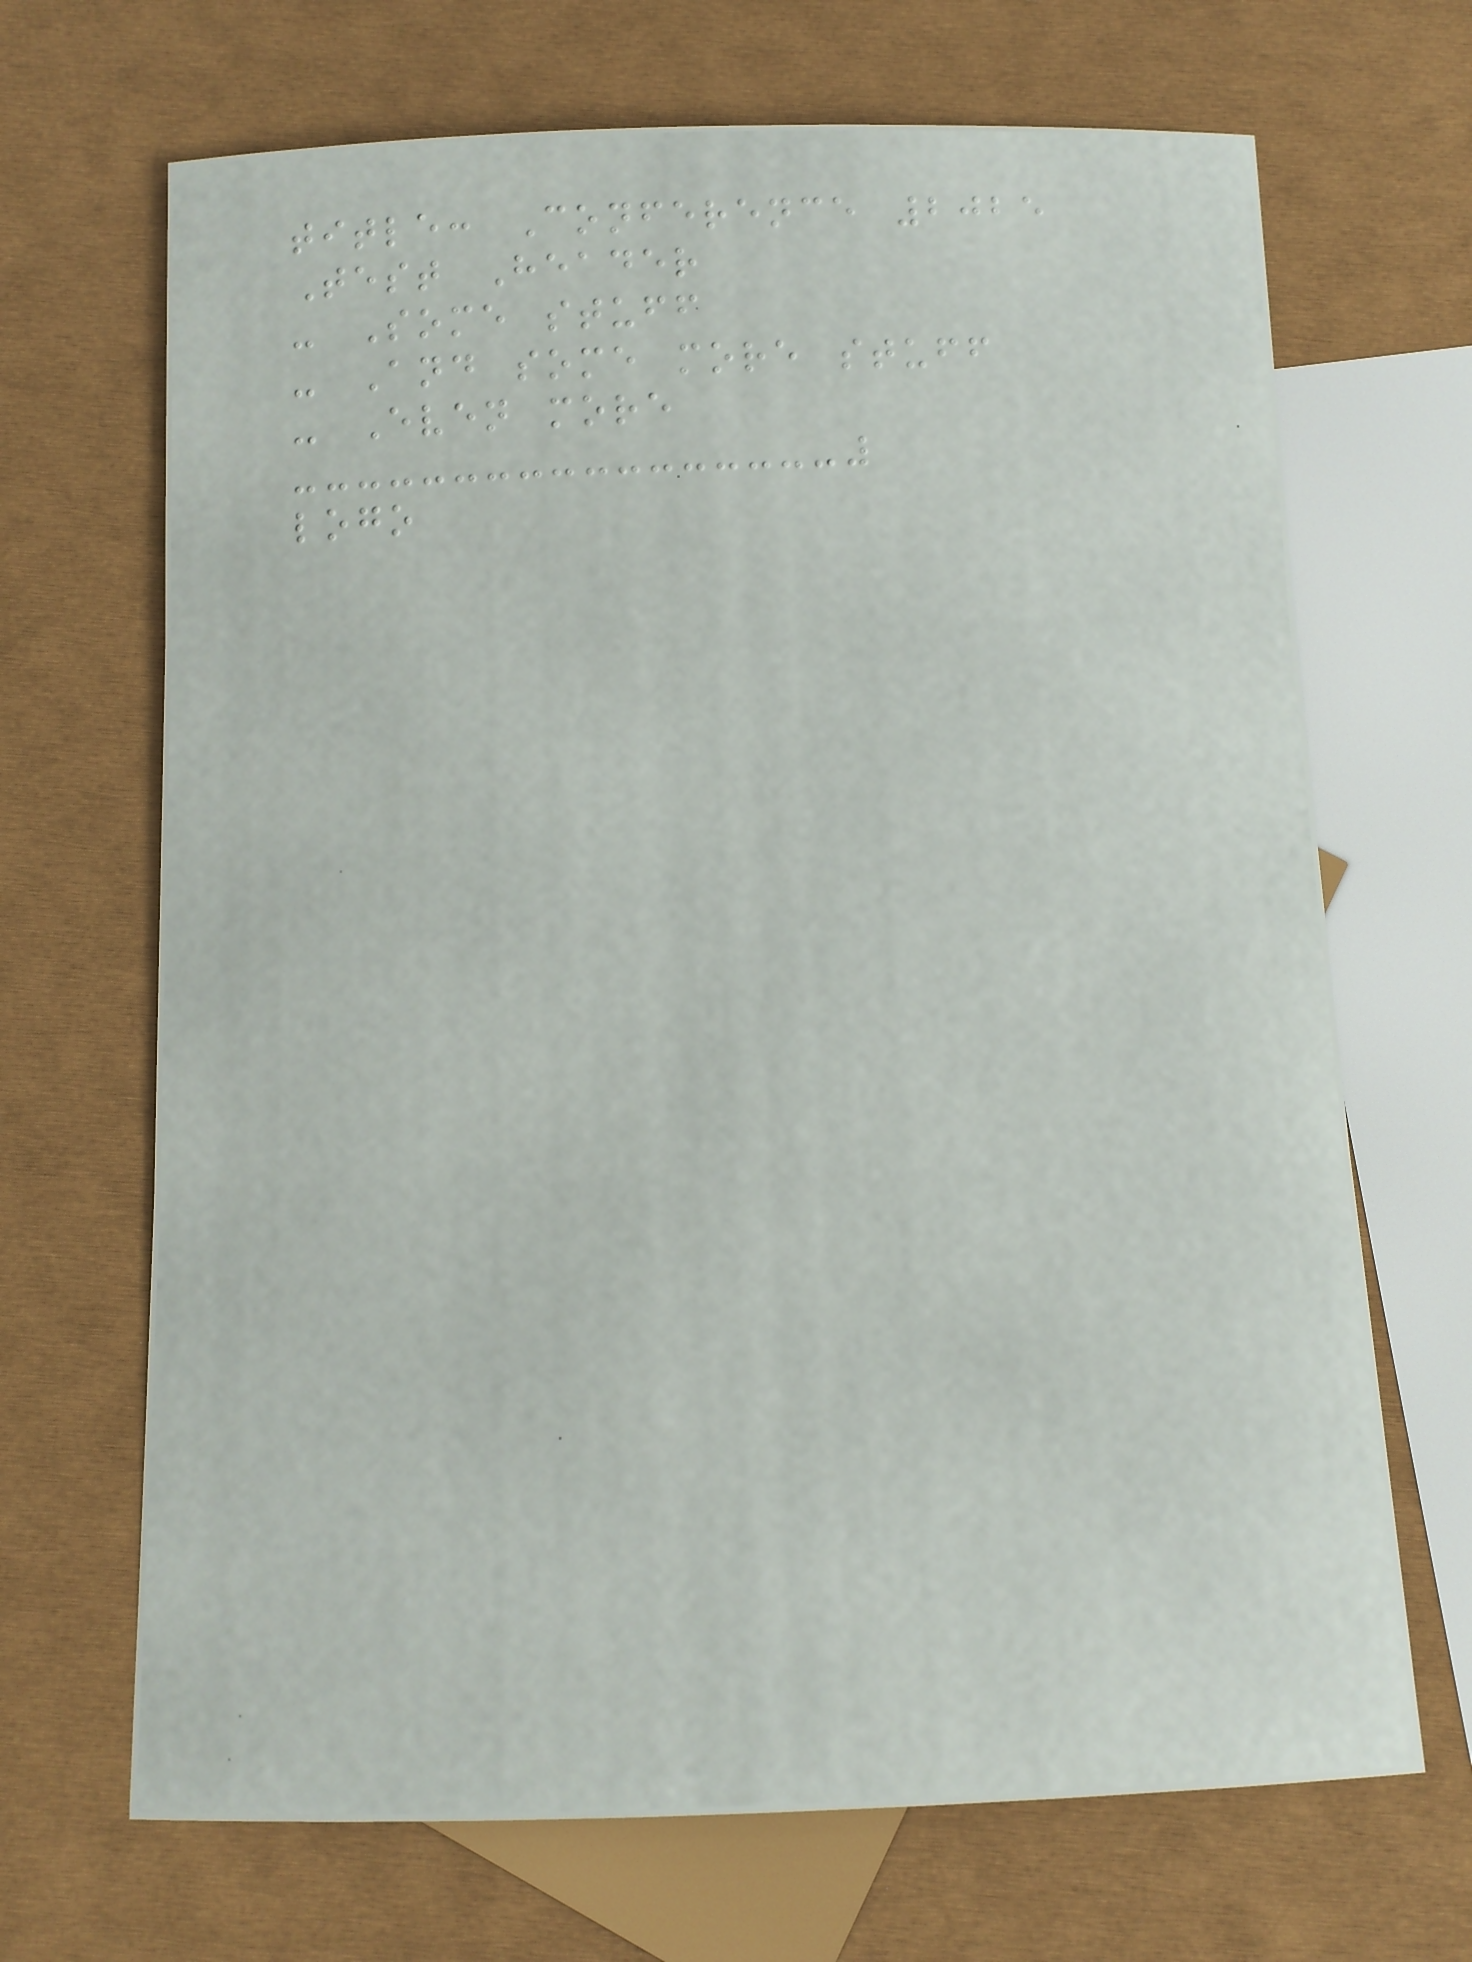title: Conference 2025
Test Header
- Some stuff
- And some more stuff
- Even more
logo
